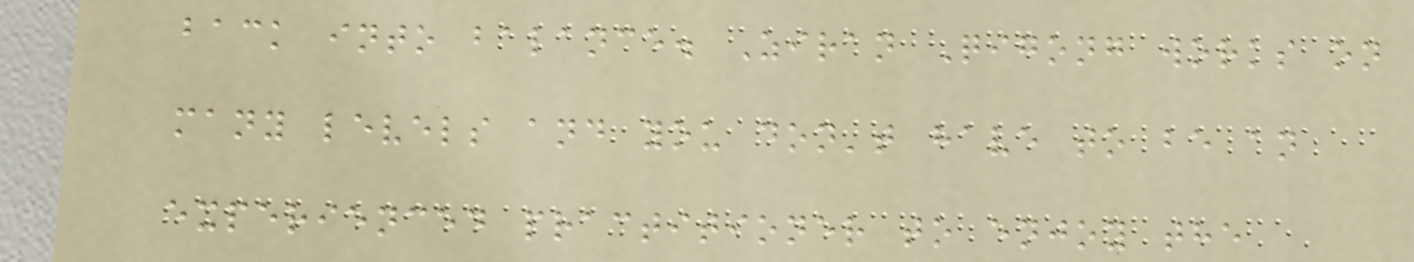back into balance. Ziran Qigong works on
many levels and you don't have to be an
experienced practitioner to enjoy the
